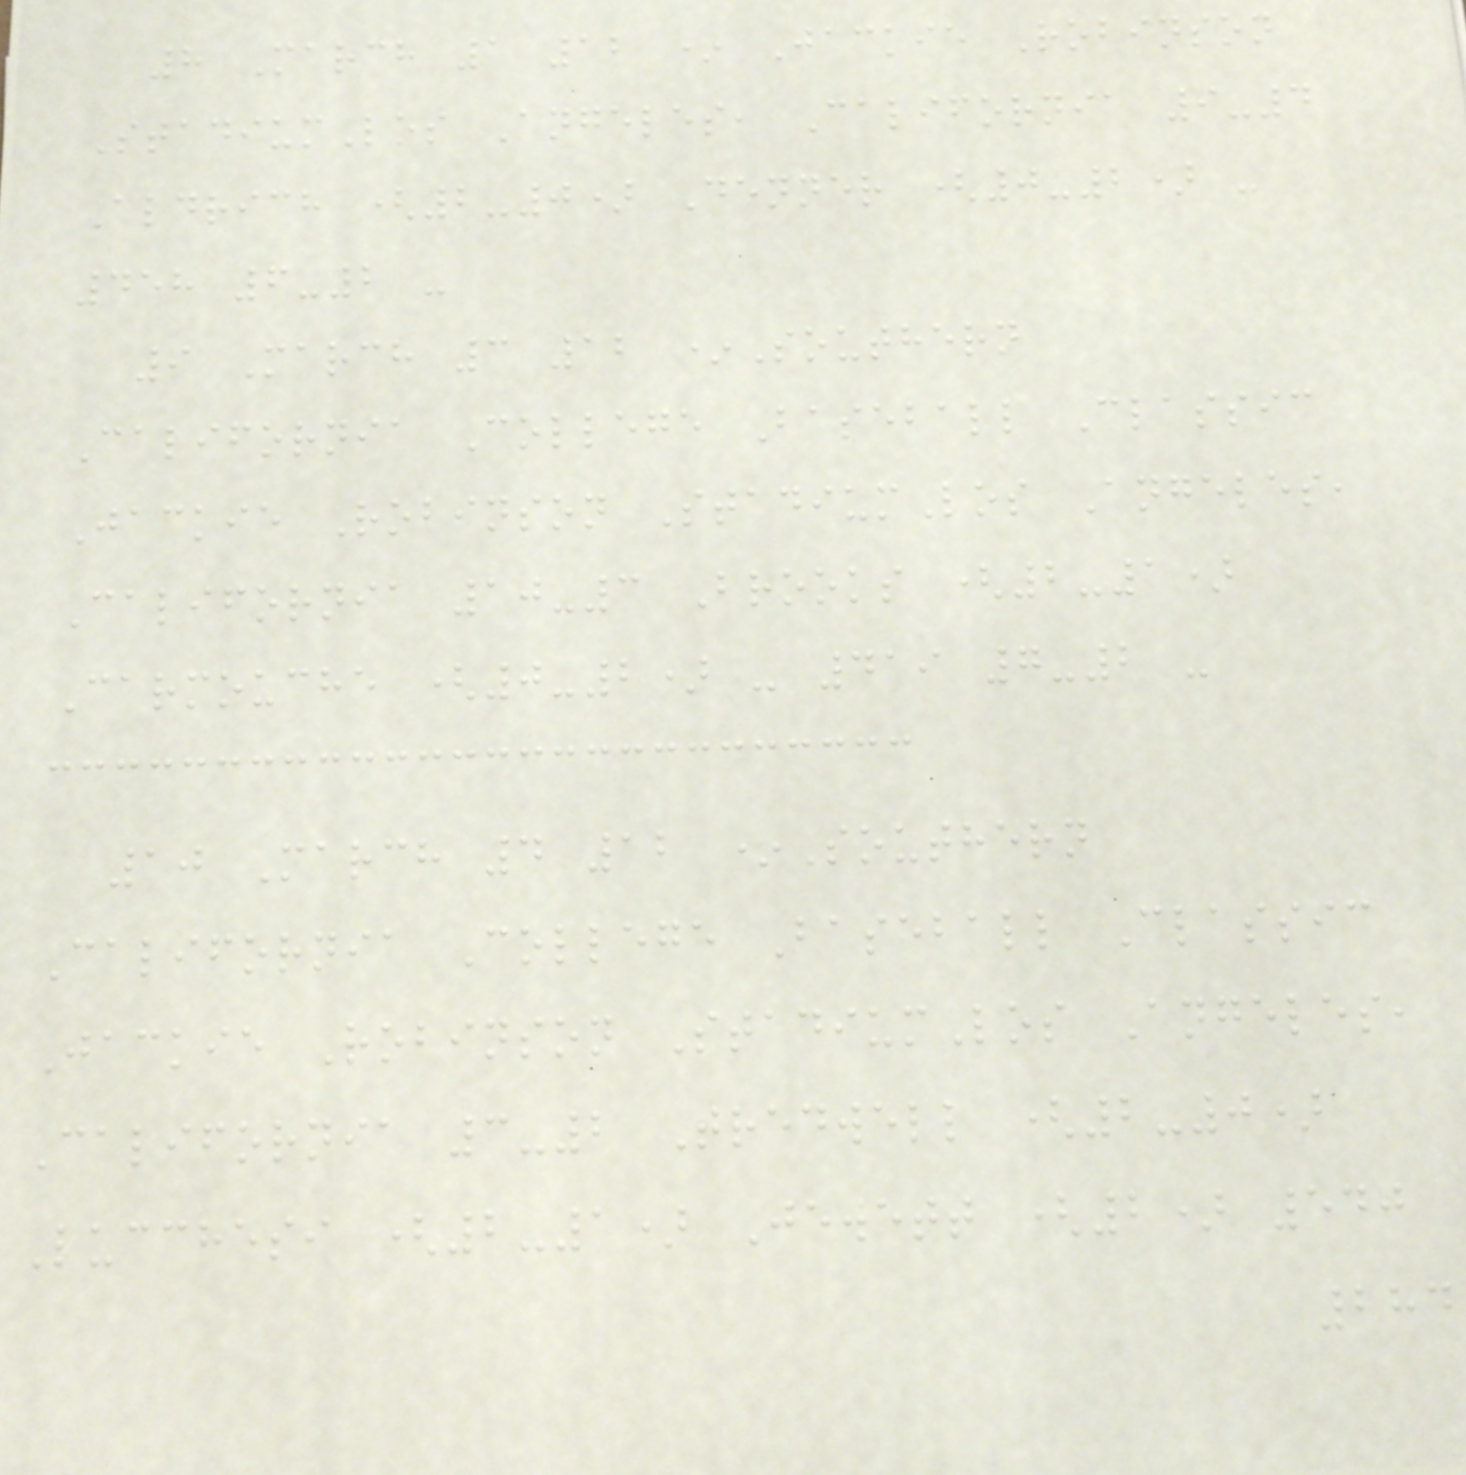8 March 1 12 * Jackie Robinson
StadiumLos Angeles, California 9-4
Aldrich (2-0) Denner (0-2) -
458 6-2 -
9 March 3 12 *Southern
California College Baseball Classic
Jackie Robinson StadiumLos Angeles,
California 10-3 Brooks (2-1)
Carmouche (0-2) - 419 7-2 -
10 March 4 12 *Southern
California College Baseball Classic
Jackie Robinson StadiumLos Angeles,
California 3-2 Tredwell (2-0)
Lucchesi (2-1) Jewett (2) 540
284
